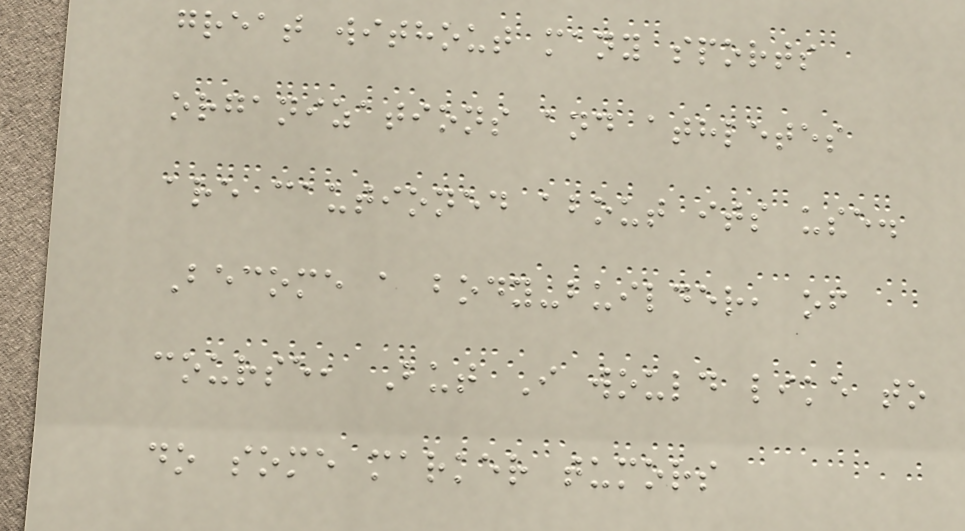great without many sports
organizations and athletes
are cautioned about its use.
Become a body-builder, of
course, But I would like to
do some marker tumors
